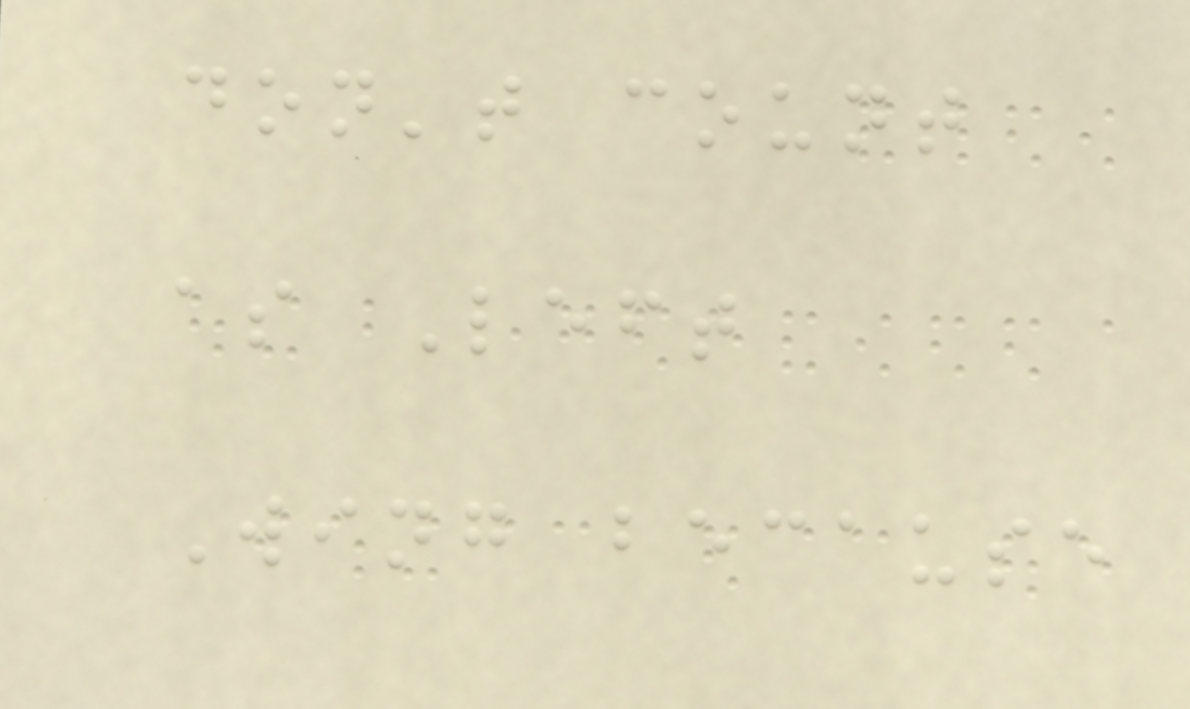don't count
as Left
Wing because
